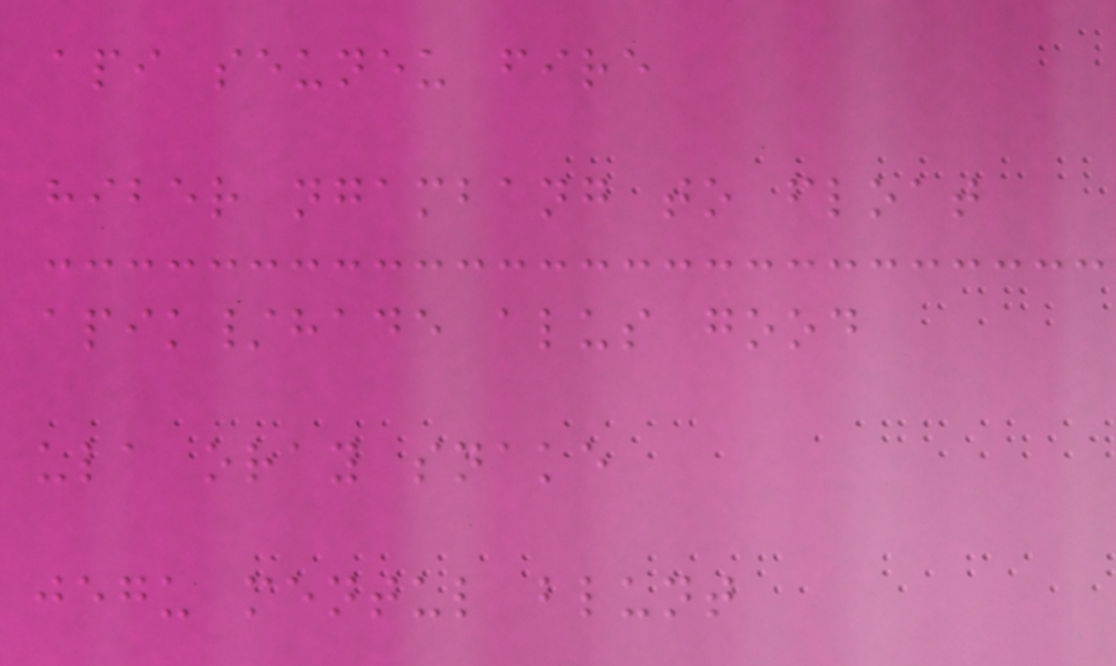api seuneu fire
hiber ngambang to float
apik/hade alus good
ula oray snake
jegu mentul blunt
